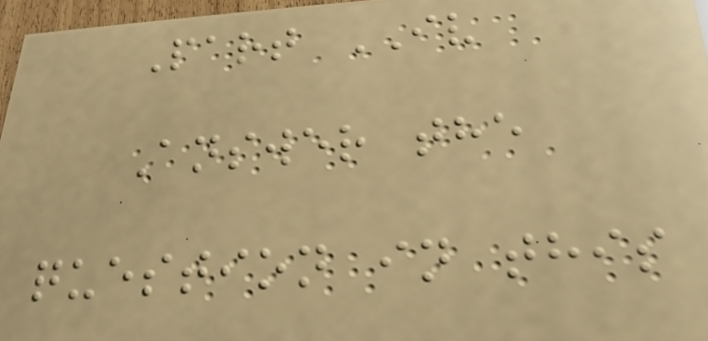Part IV
Answer the
question in this
